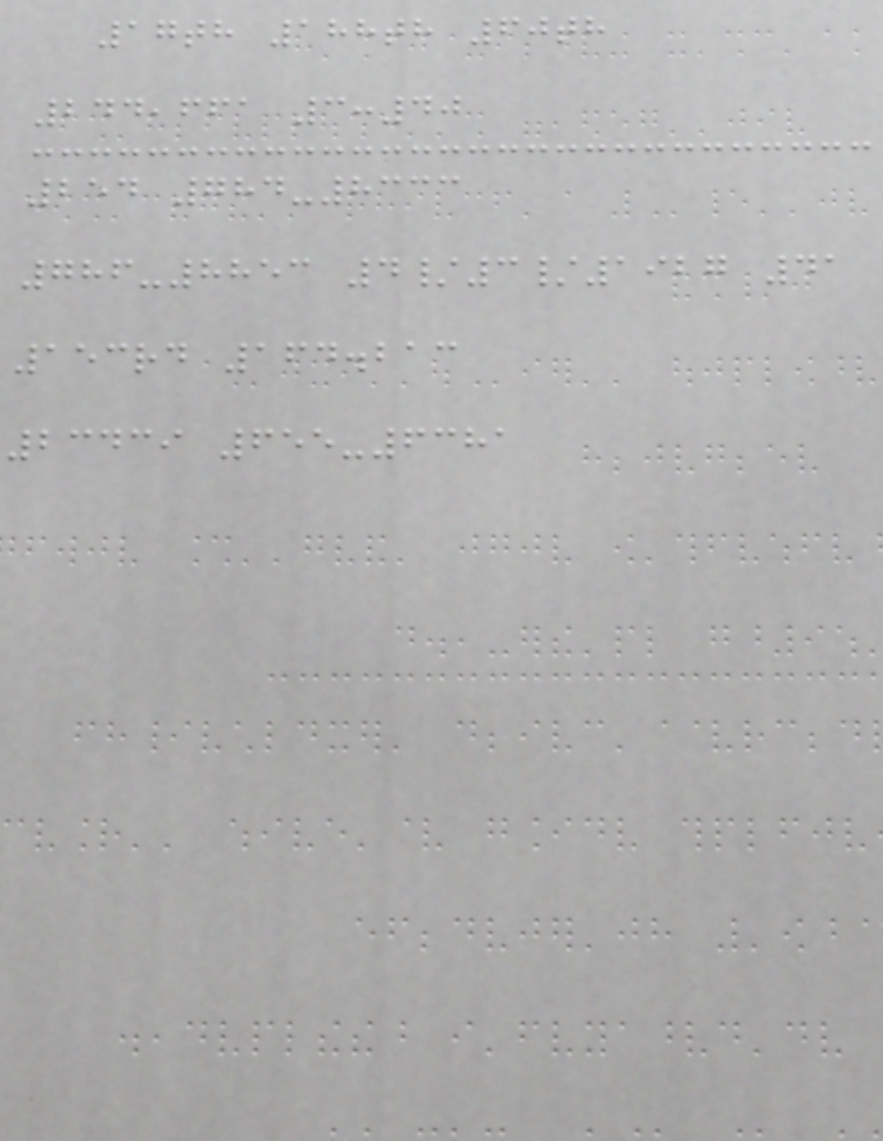17th 188th 60th
244,661 3:40
254 784-8333
786-8853 4/3/1927 41
153rd 164.213
23439 655-6381
